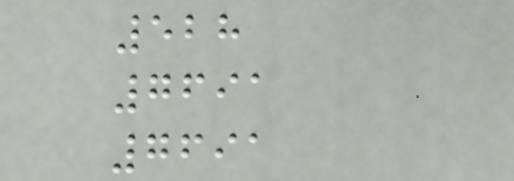528
7691
7691
